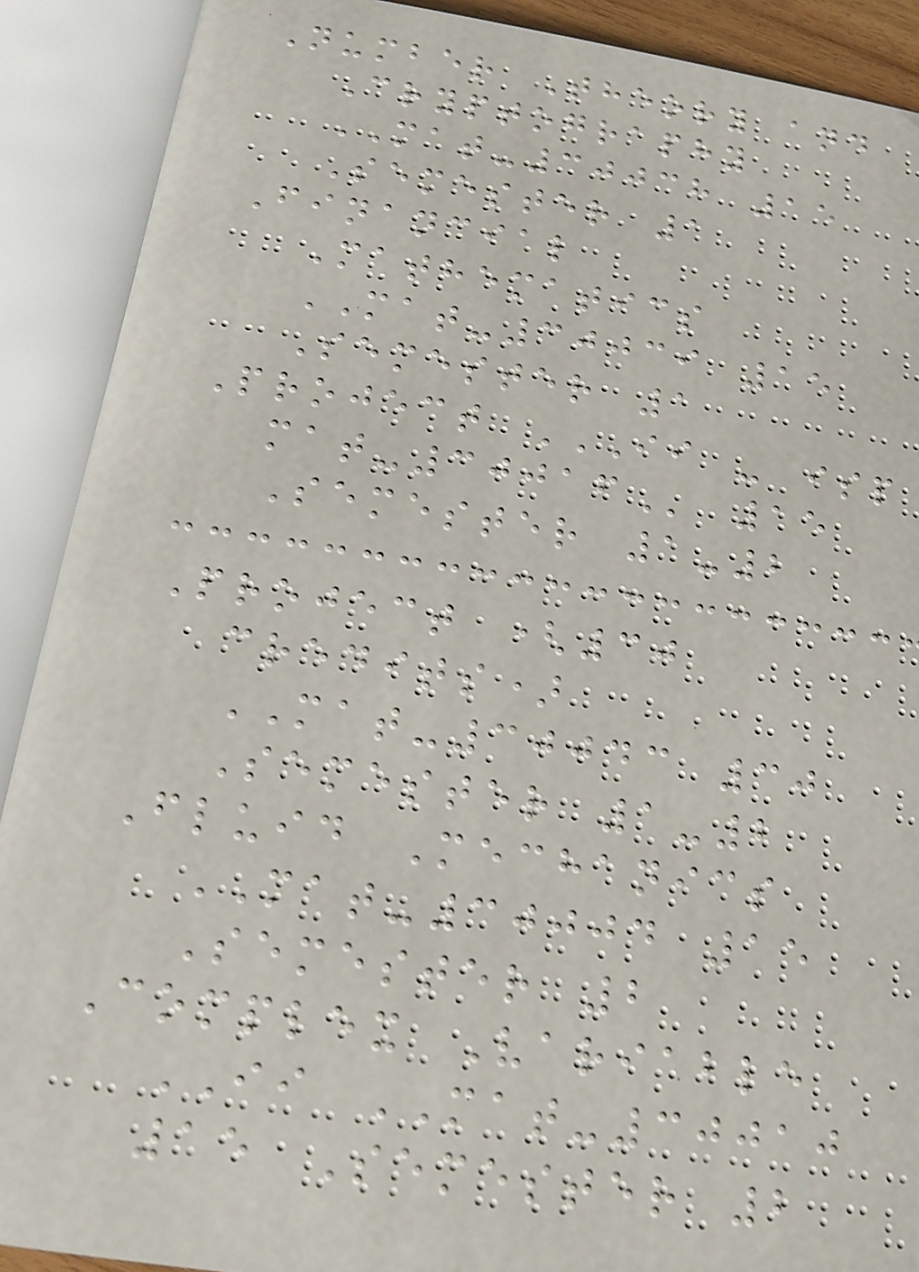Number Theory and
Cryptography
MAT-30038 15
Semester 1
Financial
Mathematics
MAT-30039 15
Semester 1
Project II - ISP
MAT-30016 15
Semester 1-2
Project (30
credits)
MAT-30043 30
Semester 1-2
Fluid Mechanics
MAT-30004 15
Semester 2
Complex Variable
II MAT-30010
15 Semester 2
